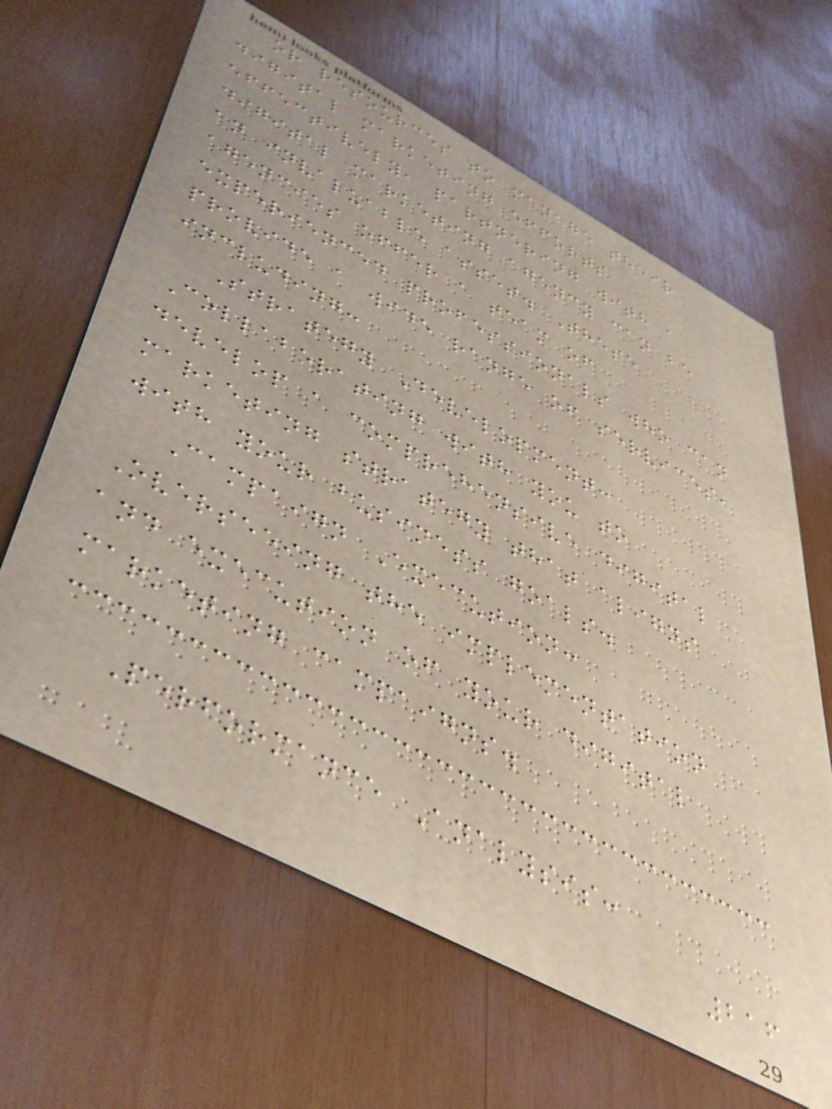or resources to manage their
digital marketing efforts
effectively, partnering with a
digital marketing agency can be
an invaluable asset. These
agencies offer a team of
experienced professionals who can
provide a wide range of services,
including:
Strategy Development:
Collaborating with you to
develop a comprehensive digital
marketing strategy that aligns
with your business goals.
Campaign Execution:
Overseeing the implementation
and execution of your digital
marketing campaigns.
Performance Analysis:
216
